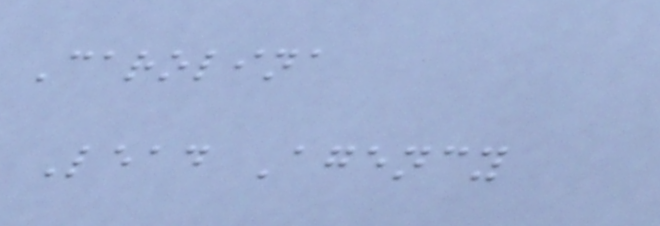Carolina
Lead Agency
